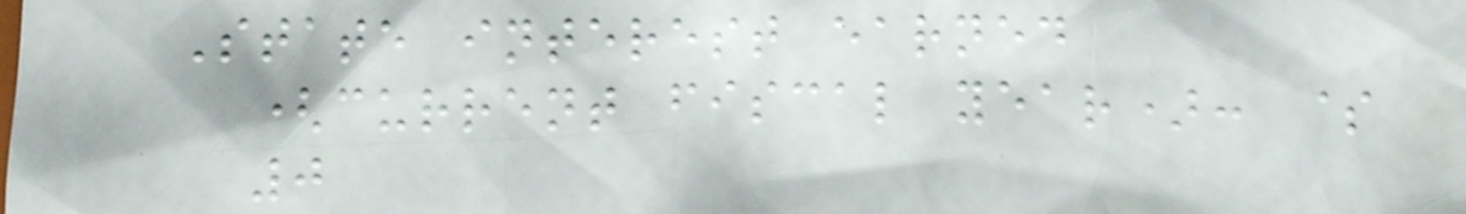State interest earned
(current fiscal year): $
0
